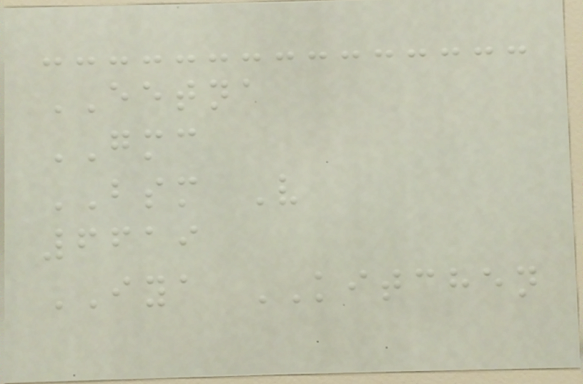EETNA
GMC
BSM V
6619
IYA KITCHEN
